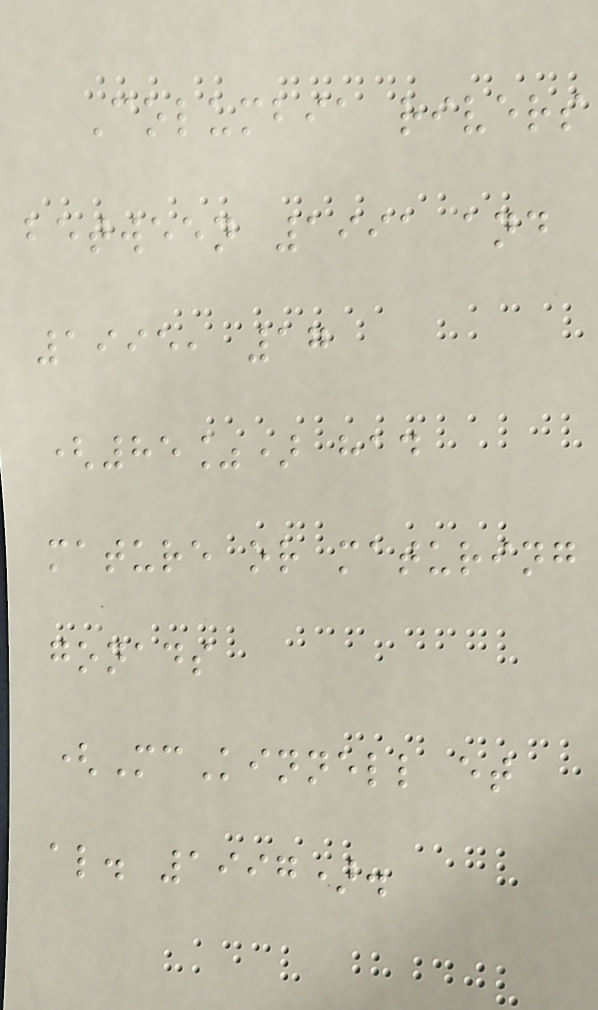Columbia rivers
between 1991 and
1995, 17
(85%) had
mature or maturing
gonads
(McKinnell et
al. 1997).
